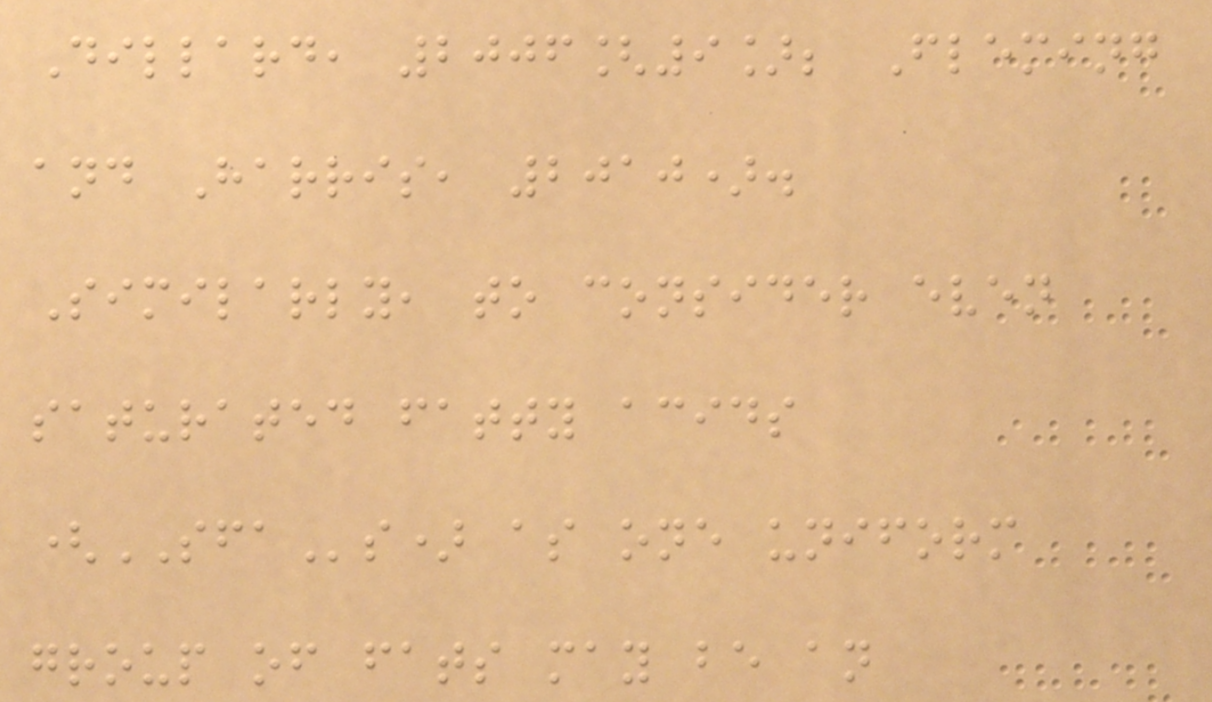Dillard, 2006[9]; Fleming
and Harris, 2010).
Similarly, to consider even
saturated fatty acids
(SFAs) as one uniform
group of fats may be an
